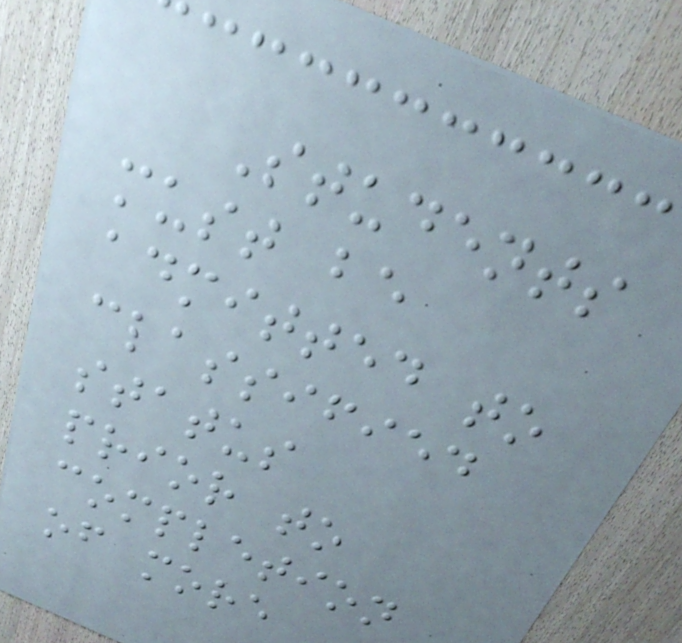Students
must be
admitted to
classified
status
prior to
completion
of more
